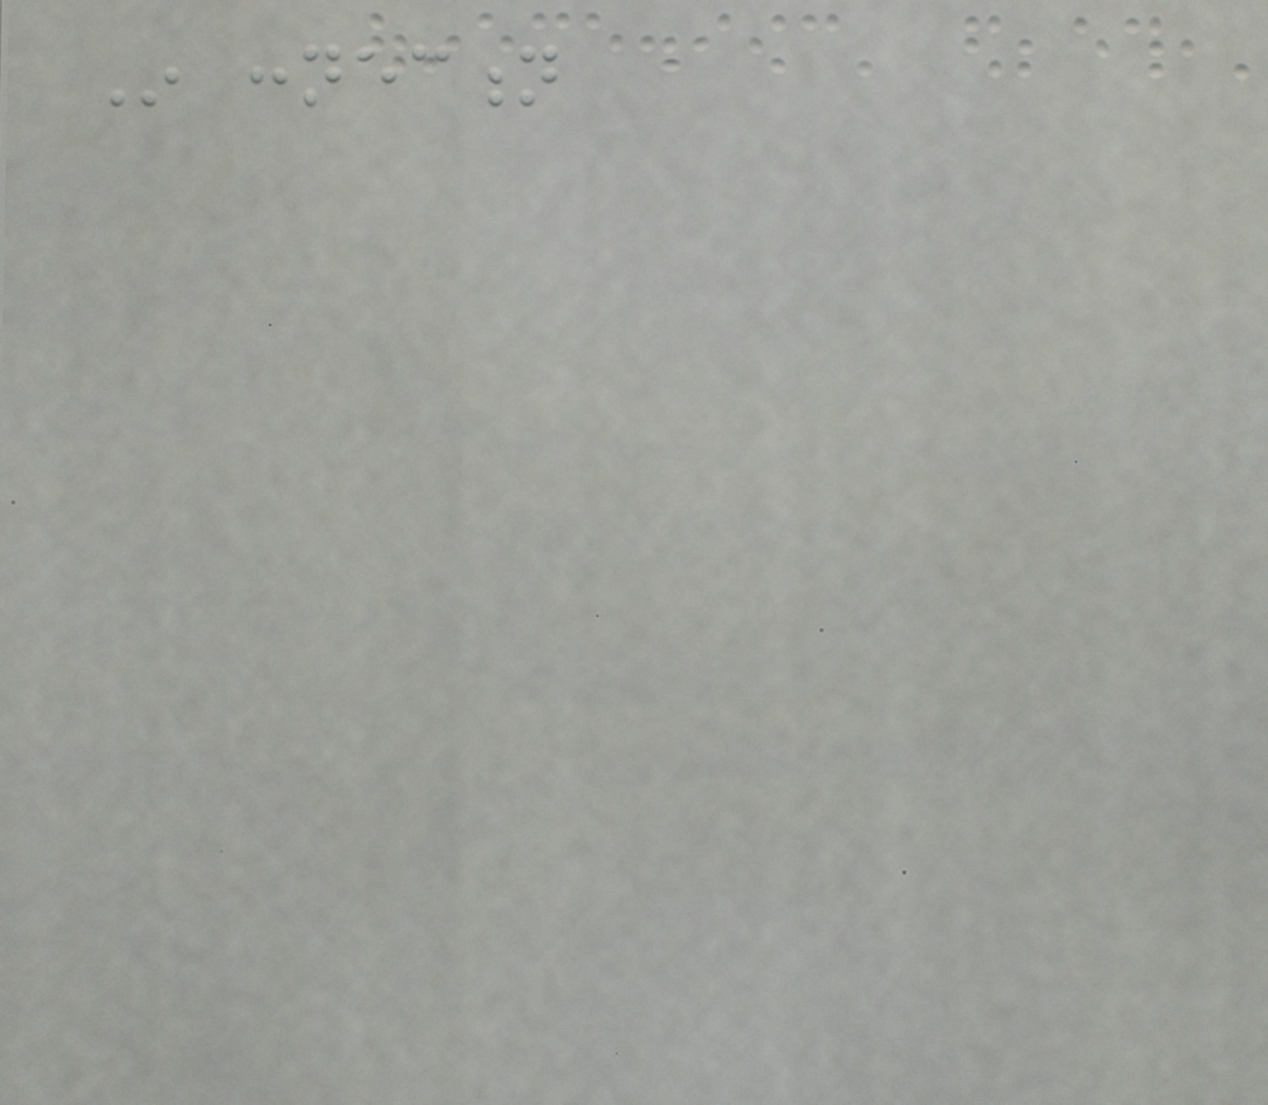In connection
